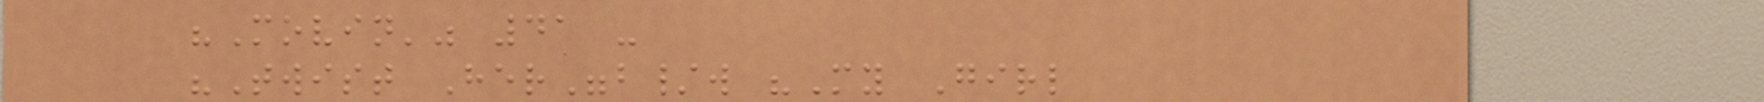"Movin'" 41 -
"Twist Her"b/w "My Girl
